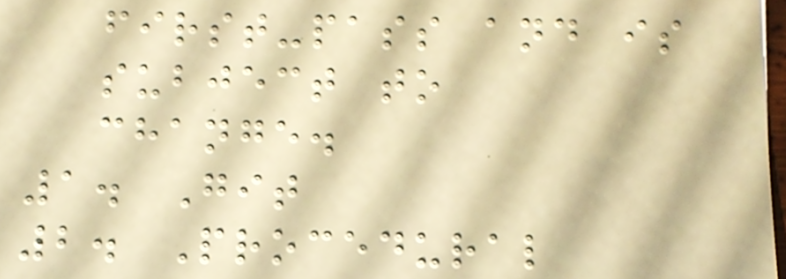first-pass and is
subject to
change.
1. Git
2. Procedural
